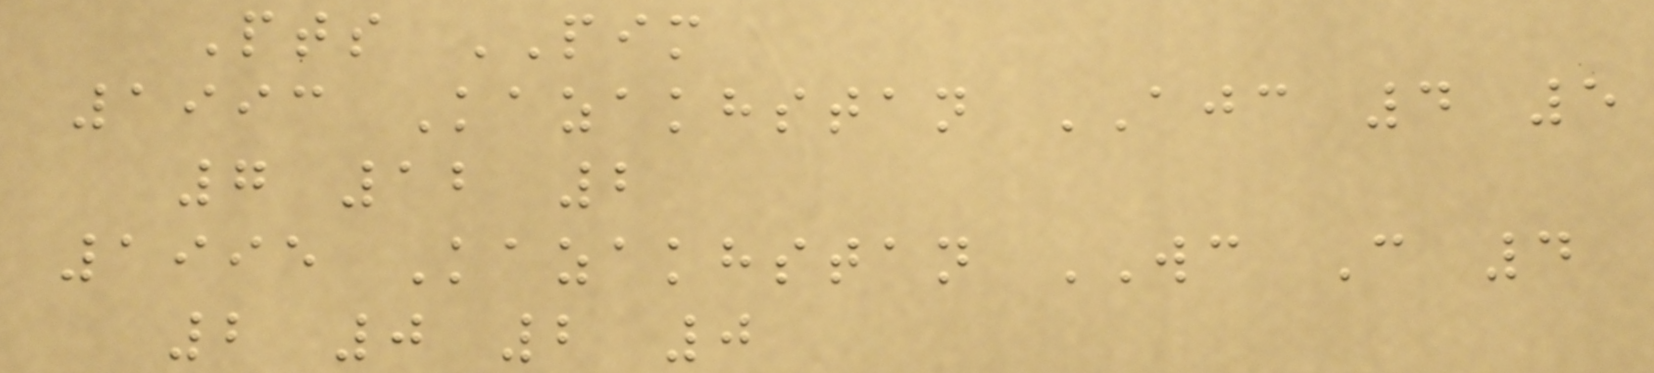Pts PIM
1993 Kazakhstan AJC 4 5
7 12 2
1995 Kazakhstan WC C 4
2 0 2 0
